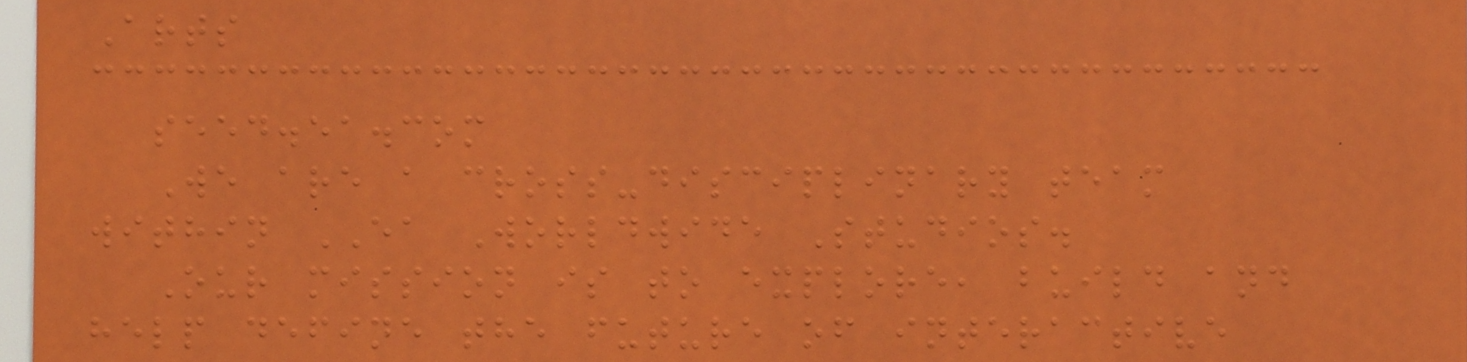Arts
seed.ea.com
We are a cross-disciplinary team
within EA Worldwide Studios.
Our mission is to explore, build and
help define the future of interactive
